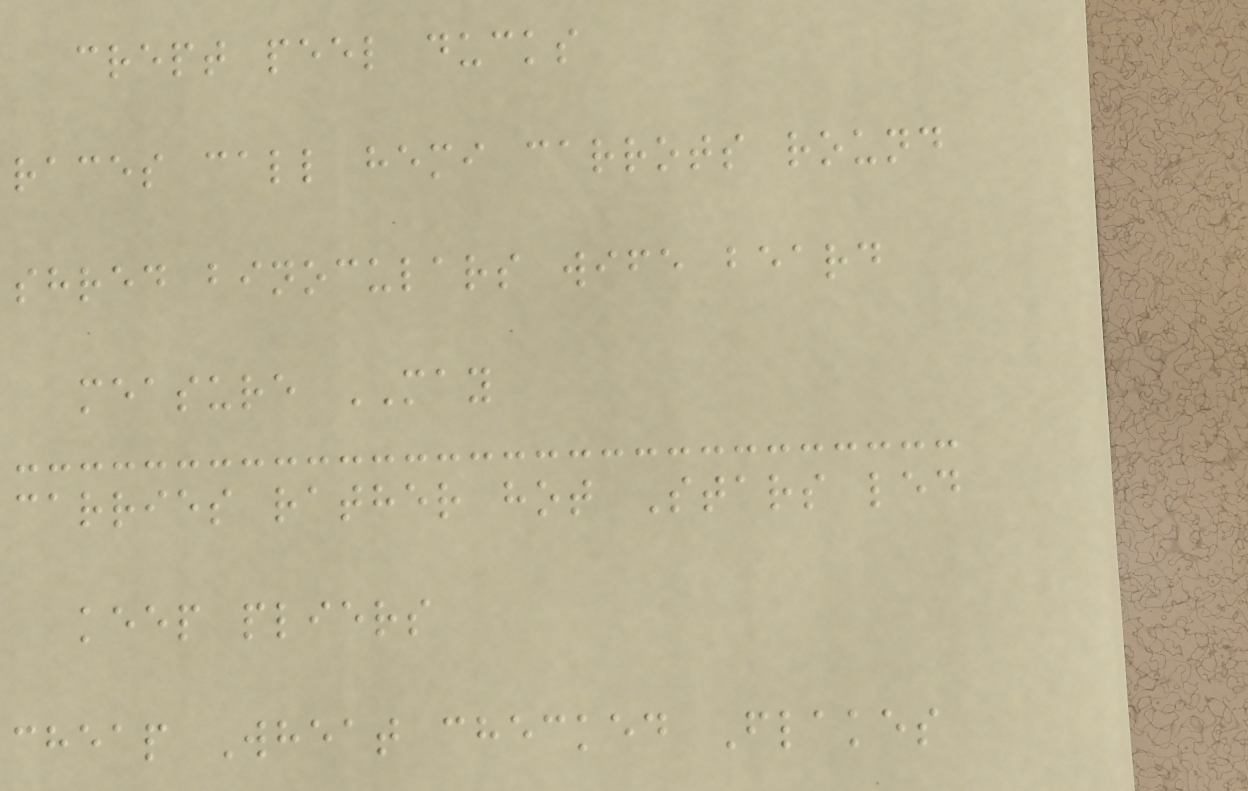crept peel ducks
races call hemi carrots round
shred binoculars wife beard
measure MAY
carries rather hot Stars led
keep pliers
cheap Wheat checked Flakes
